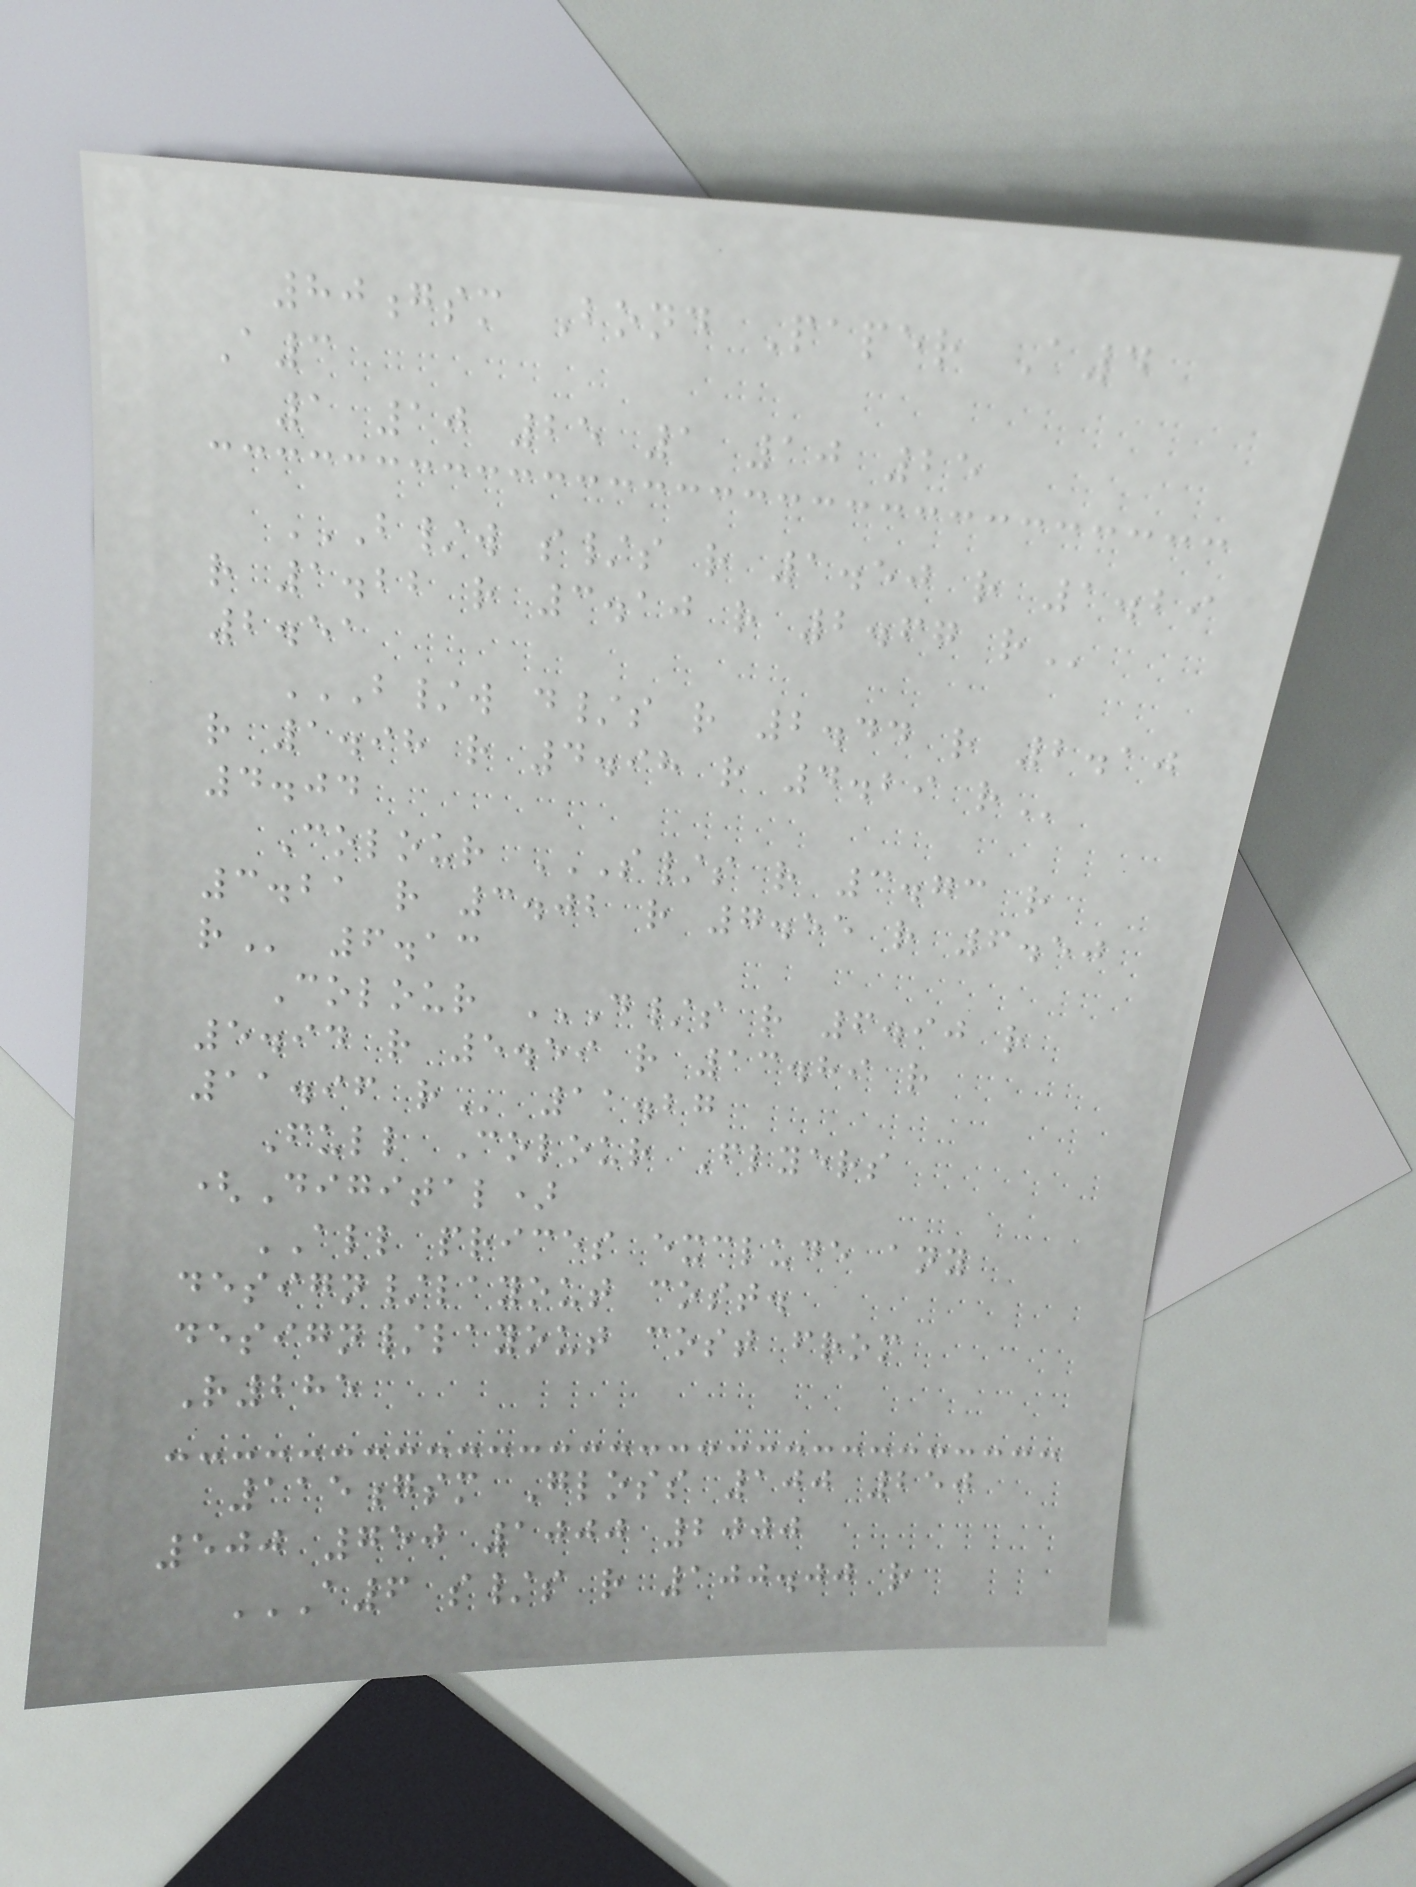80gsm Bond Paper A4
A3
1 10 25 1 10 25
B/W S/S R 1.50 R 1.29
R 1.22 R 3.10 R 2.67 R
2.51
B/W D/S R 2.44 R 2.10
R 1.98 R 4.98 R 4.29 R
4.04
Colour S/S R 3.73 R
3.21 R 3.02 R 7.55 R 6.50
R 6.13
Colour D/S R 6.90 R
5.94 R 5.59 R 13.89 R
11.96 R 11.27
Full Colour Flyers
(Digital)
ALL prices exclude any
design/layout cost.
design/layout cost from
R285
115gsm Gloss 100 250
500 750 1000 2000
A6 S/S R 100.00 R
